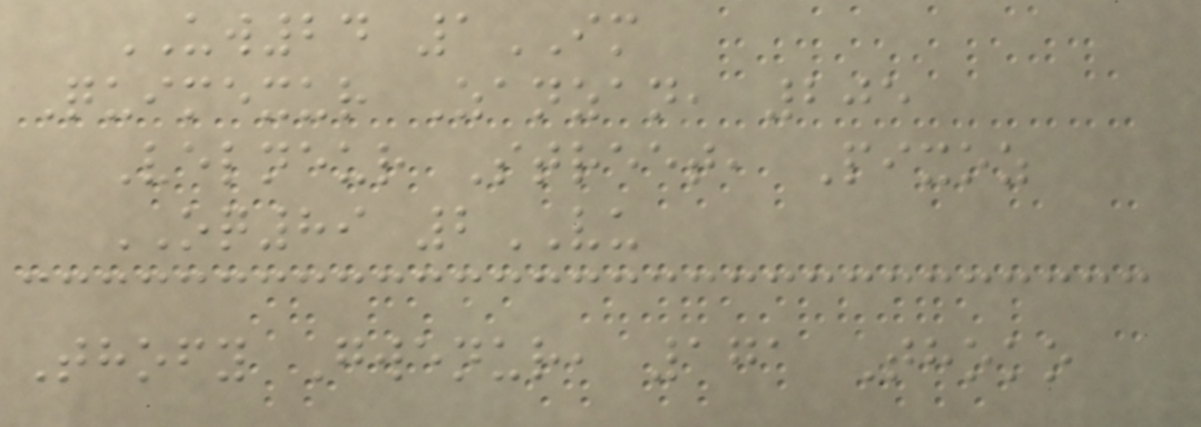UW24 1IM
Quimexur Zanzan, 205
Velneur Street, Pixoz
OQ89 2VU
Thofy Gwenur, 171 Thoko
